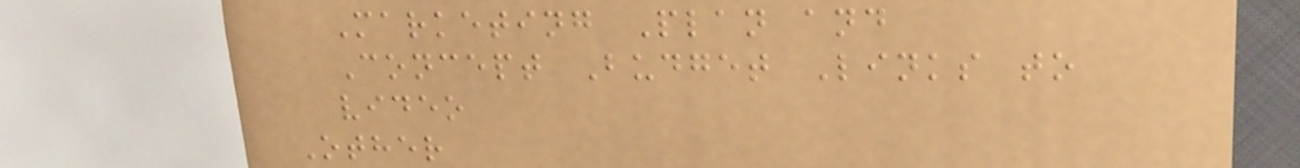Marketing Plan and
Concept Budget Links to
video
Other
